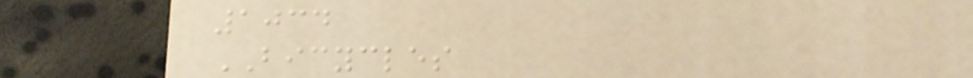1034
BICYCLES
